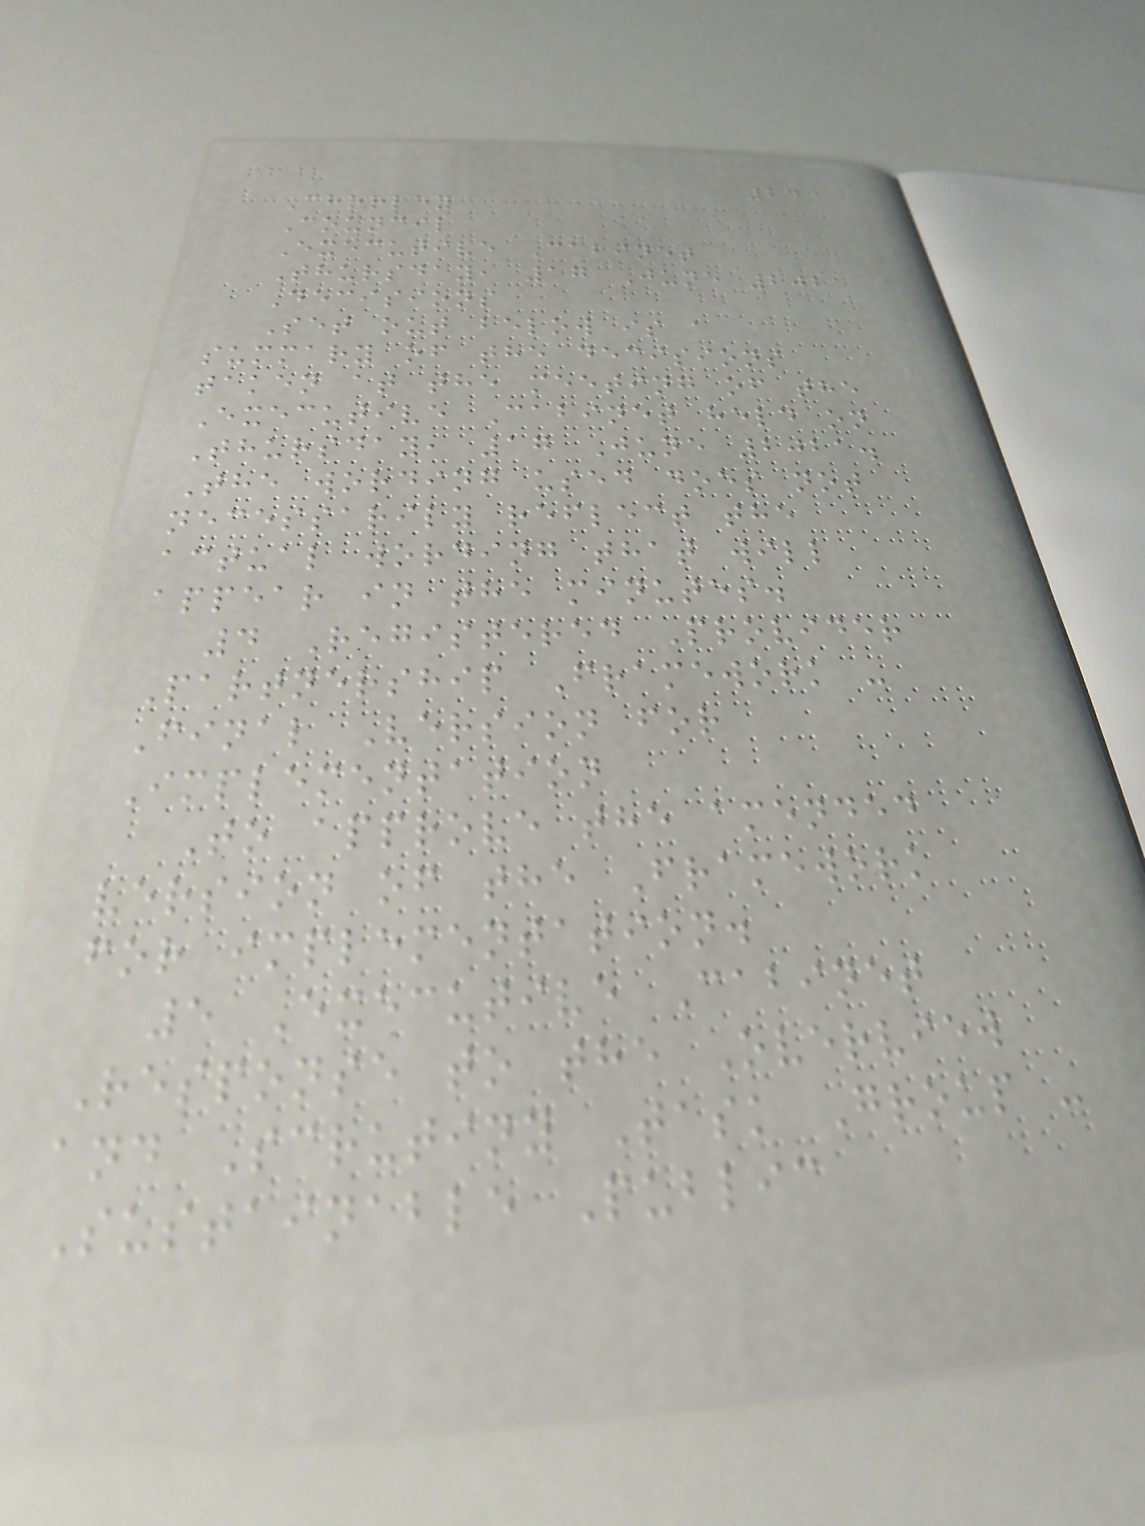243
Chorley
Council
Executive Cabinet
Thursday, 17 June 2021
Decisions
Set out below is a
summary of the decisions
taken at the meeting of the
Executive Cabinet held on
Thursday, 17 June 2021.
The wording used does not
necessarily reflect the
actual wording that will
appear in the minutes.
4 Registered Provider
Partnership Framework -
Final Version for
Implementation
To approve the amended
version of the Framework
for implementation.
5 Executive Cabinet
Response to the Overview
and Scrutiny Task Group -
Sustainable Public
